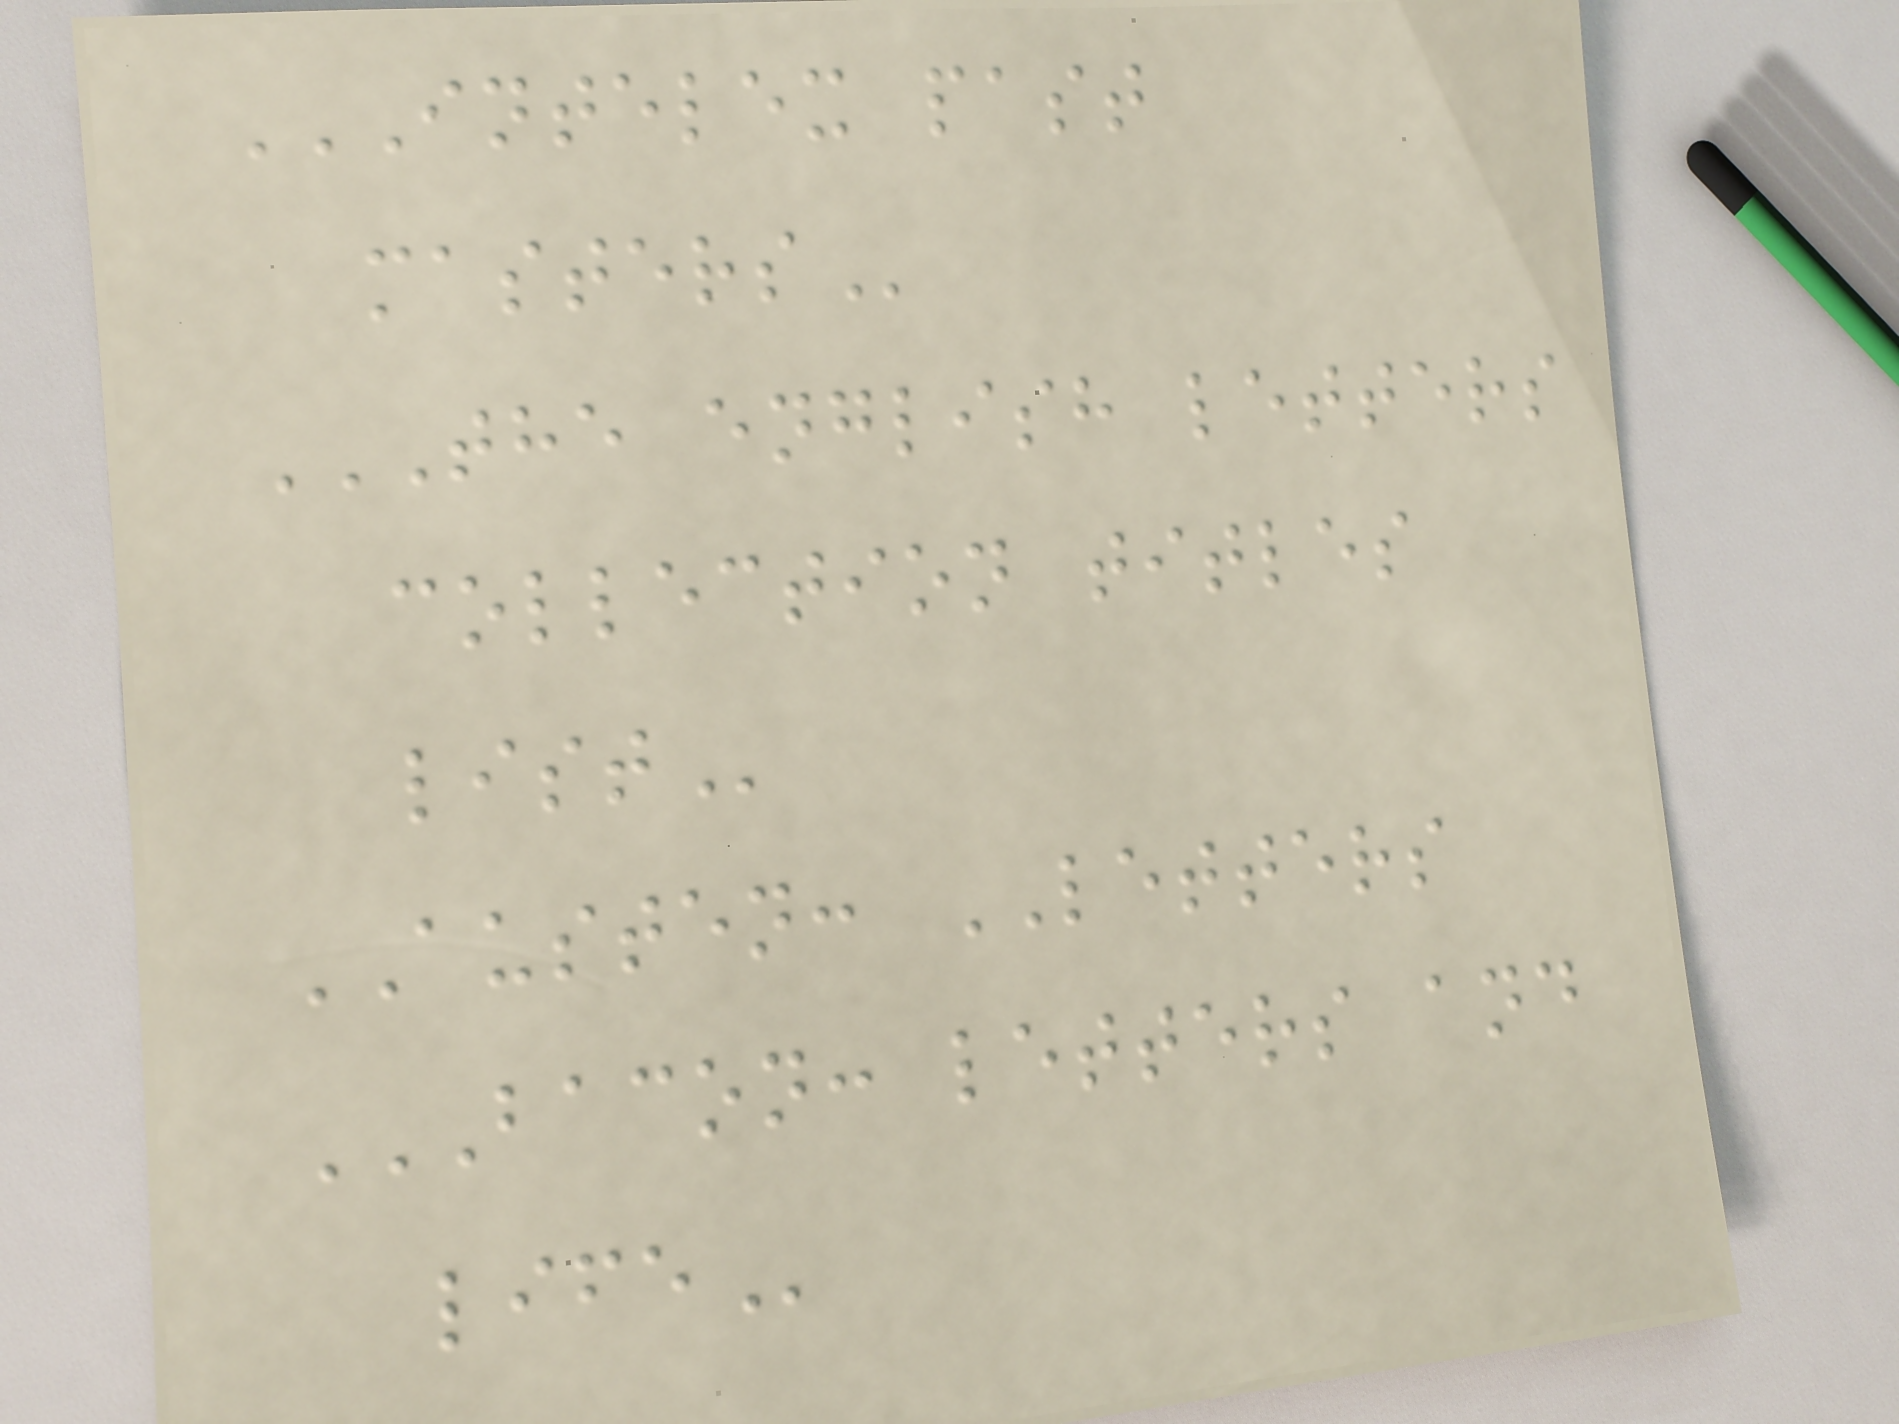INTELEX PAST
MASTERS
THE ENGLISH LETTERS
COLLECTION TITLES
LIST
AUSTEN: LETTERS
BACON: LETTERS AND
LIFE
